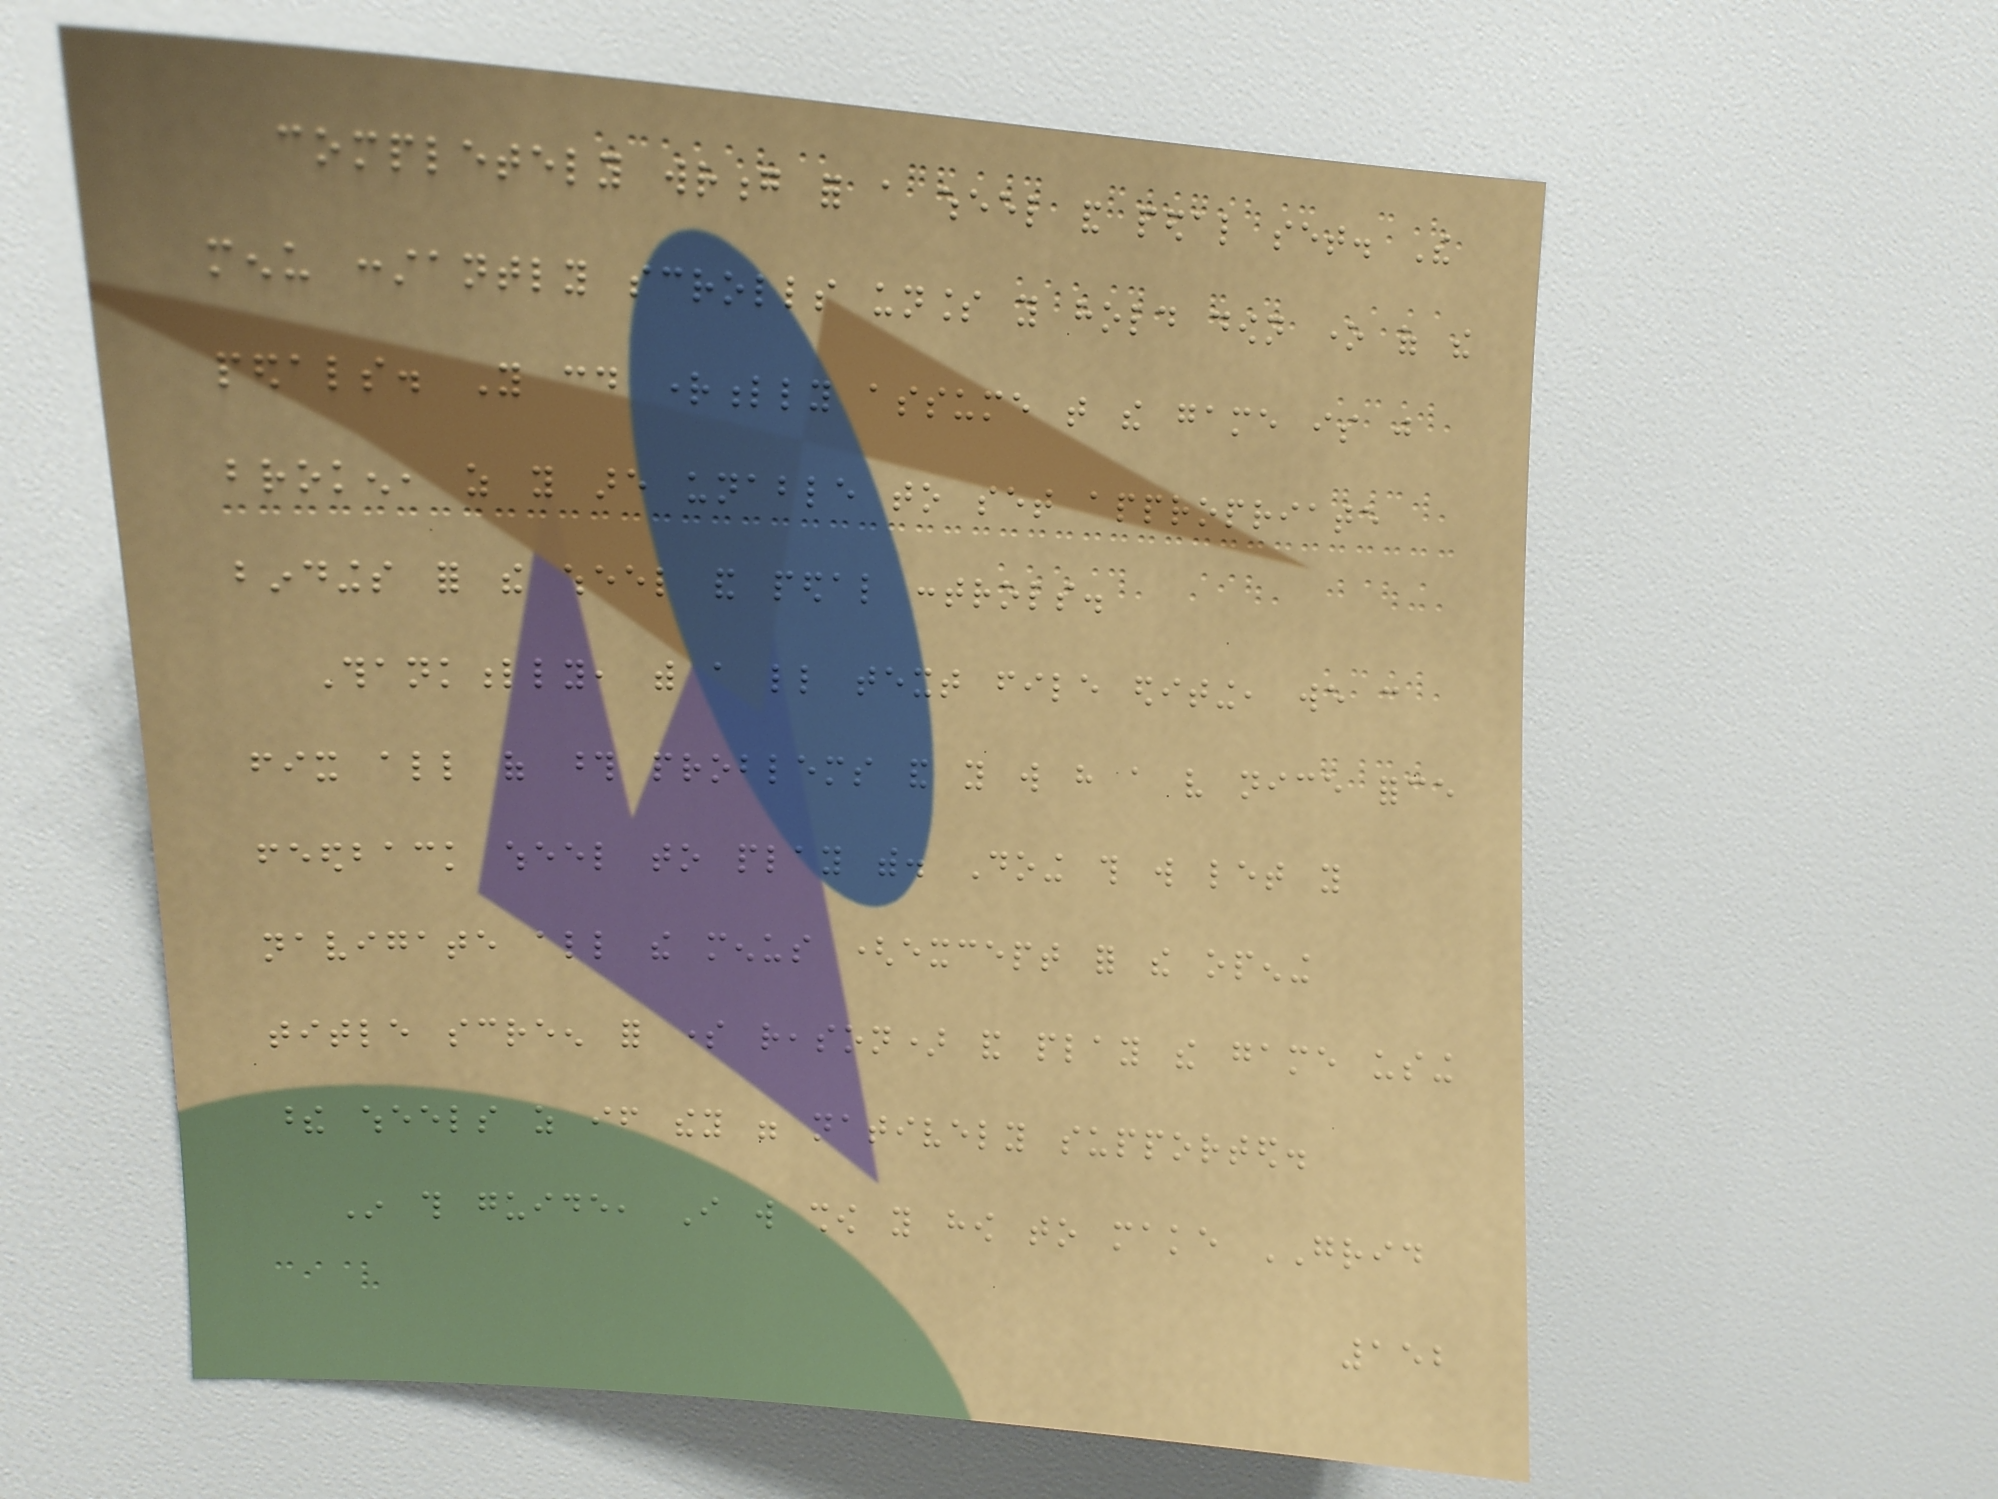completely wrong for a wheel and pedal set. The
menu constantly scrolls unless you hold down one of the
pedals. You could rightfully assume that the game is just
broken, as you are unable to set appropriate
bindings for the wheel and pedal controls.
Thankfully, with a little text file editing, we can
fix all of those problems and you will have a very nice force
feedback wheel to play with. Doing this will let you
navigate all the menus (except for the opening
title screen for some reason) and play the game using
these wheels as if they were natively supported.
In this guide, I will show you how to make GRID
152
